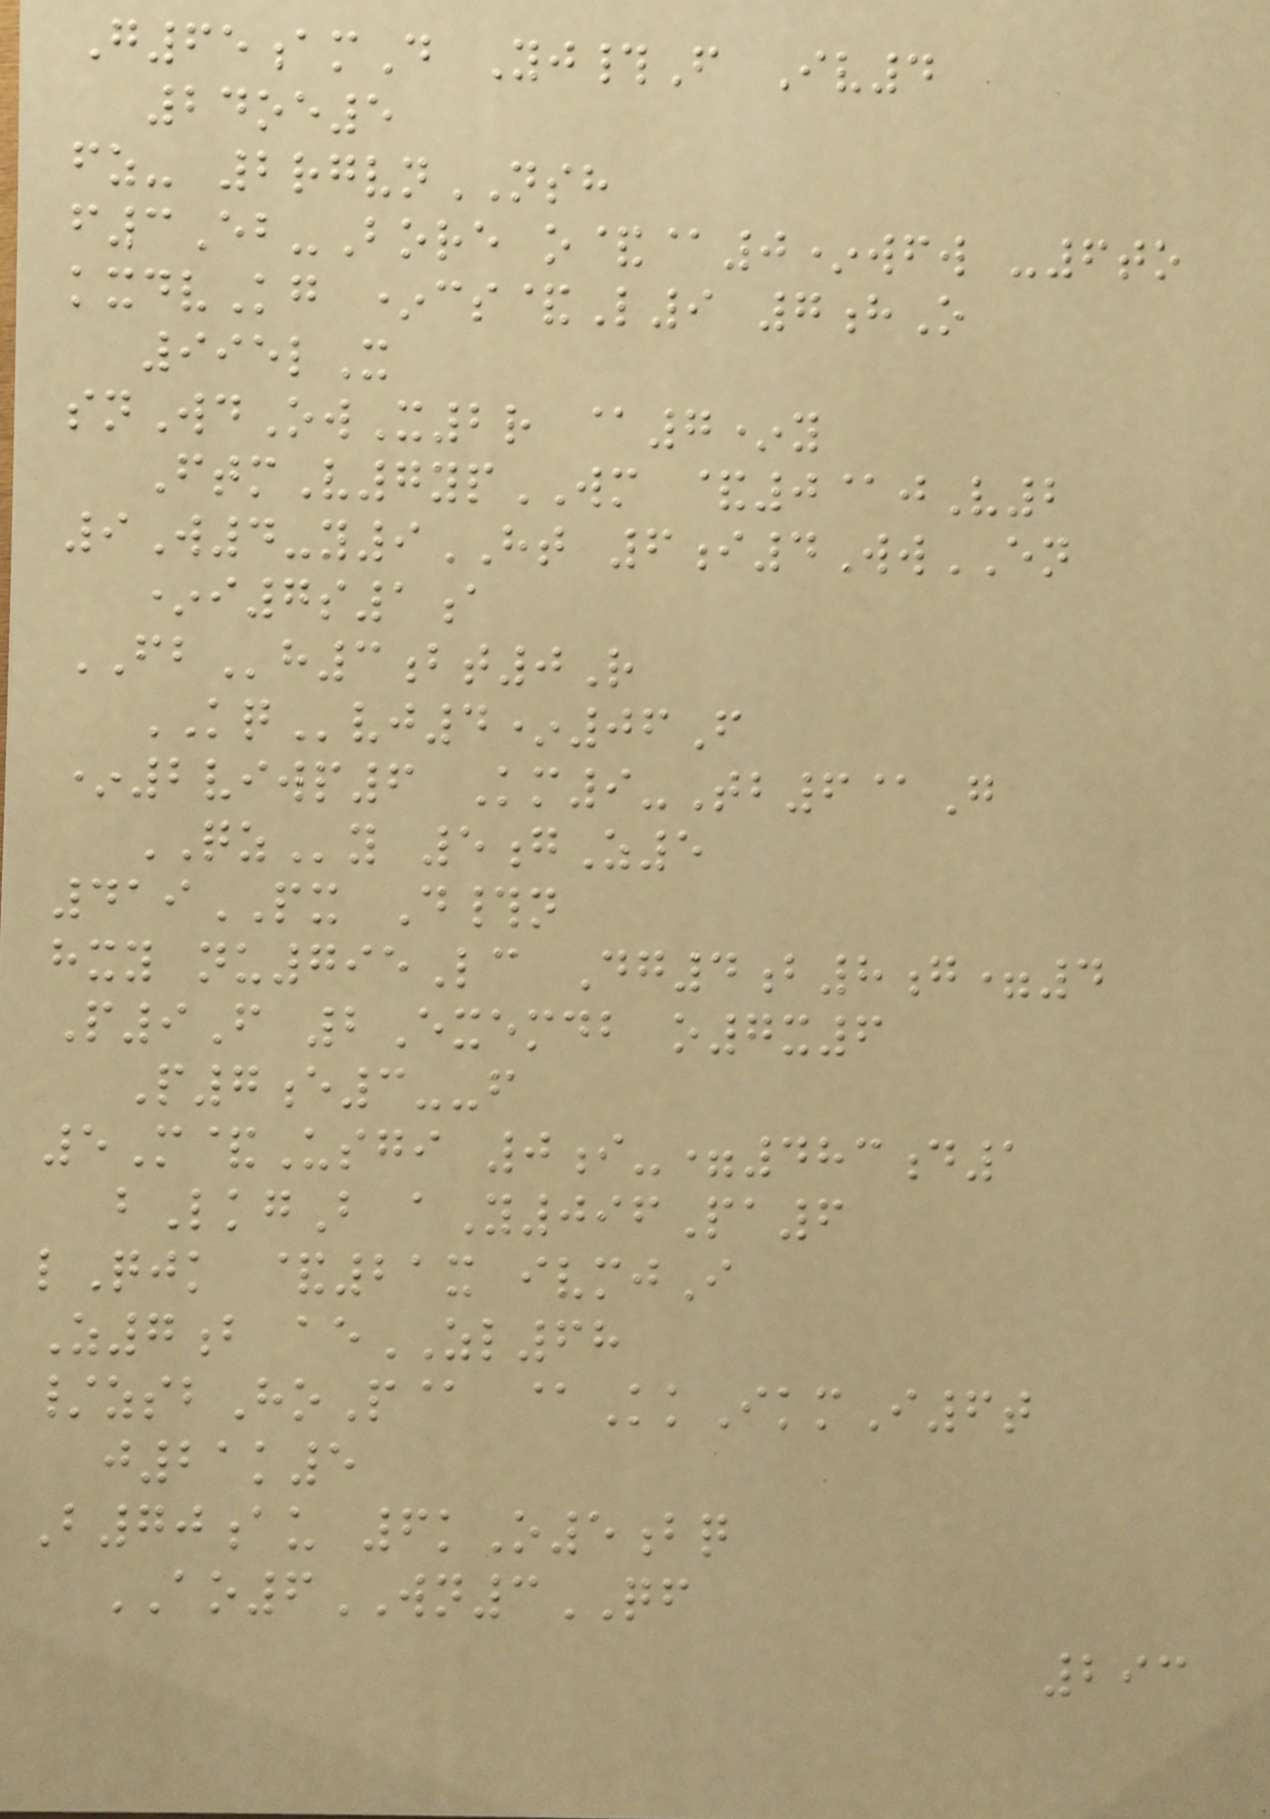G65amD Yj#F Iv4
24oe5
fz- 2rgvnNSH
f3Eb-Bore o&@0*wfw -6to
kxdvKg *cs&L9 7hO
995lX
snWdOwX2r @7*y
FtmV7ypWM &0@jV2
9W4-y9HT 6i4WwEN
*i7s1a
FBh3bt0R
KQvj4*06F
*2viwp6 Km9-Tb6@G
QZy 5gZ5
419PX D#n
hxy nu795Lc Dg4b8g=4
P9F 2Exemdb o7x6
P7e3--f
5M&Usgi 0i-=483d1
bLkgB aY096Pa6
lQjk &21x ivmjI
Z7b aeZL68
/zsbHoP@ @KkIkmI6t
j21k5
B70au 6kO5bq
AO6WN3QF
293
